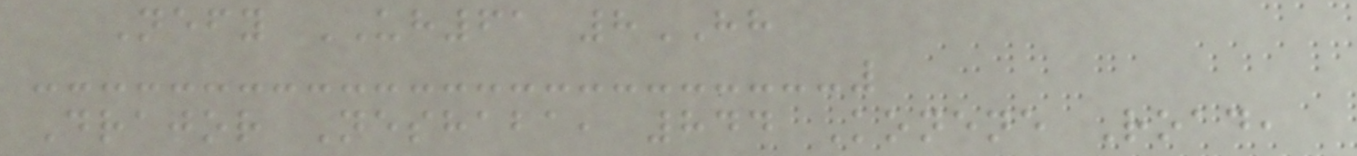Nefy UH61 8HH
Drajor Neshaba, 844 Konene Road,
